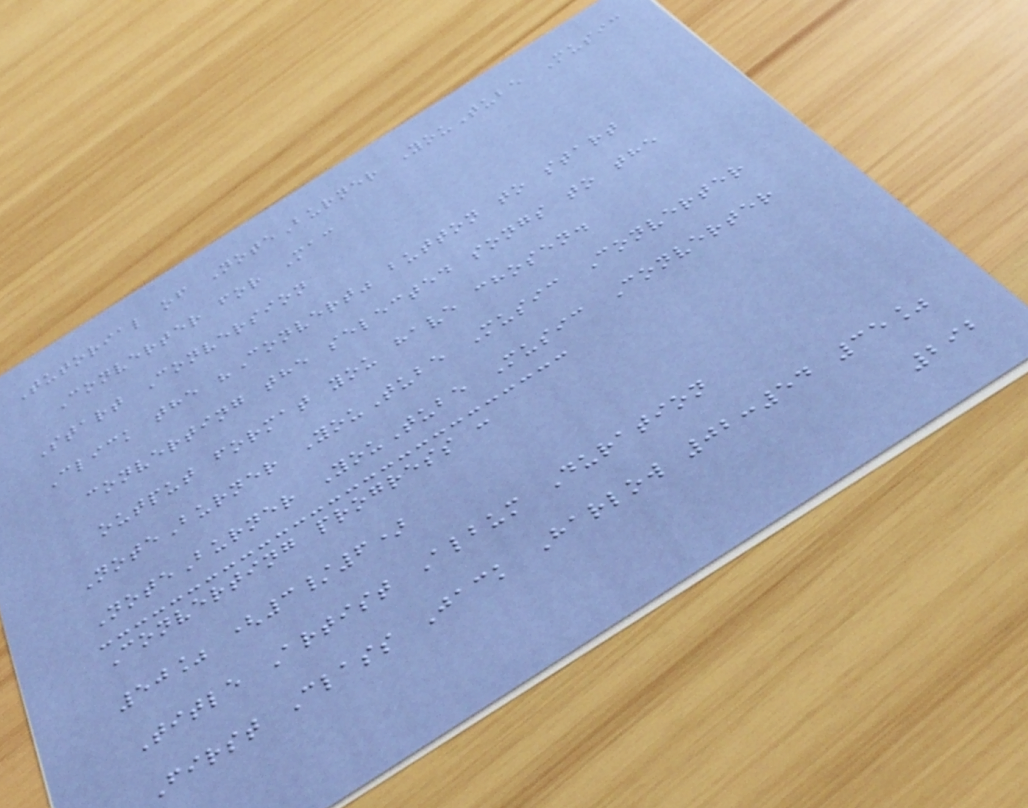Tutorial of NoteBurner YouTube Music
Converter for Mac
Start Conversion
Click the "Convert" button to start
converting the selected songs to the
output format you have chosen.
NoteBurner YouTube Music Converter
NoteBurner YouTube Music Converter
Converting progress :
50% (3/6)
Title Artist Album Duration
First Class Jack Harlow 02:54 35%
292
